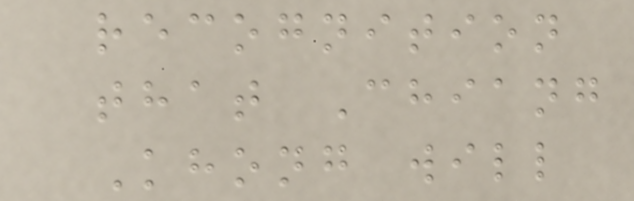recognition
that Chiang
Khong will
